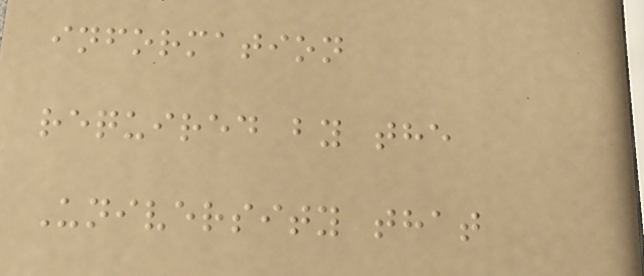information
required by the
University that
